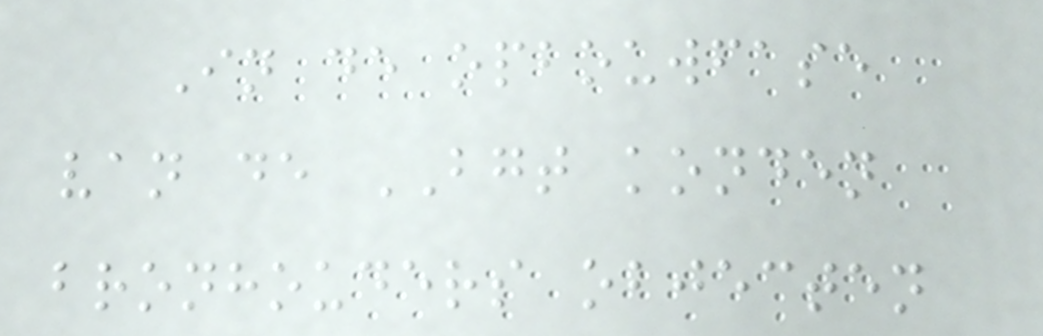In de opbouwfase
van de BGT konden
bronhouders objecten
